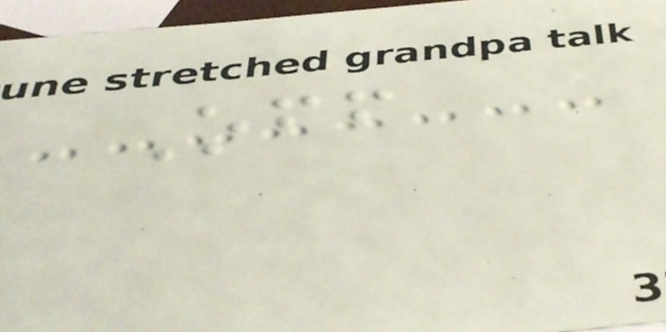Off
